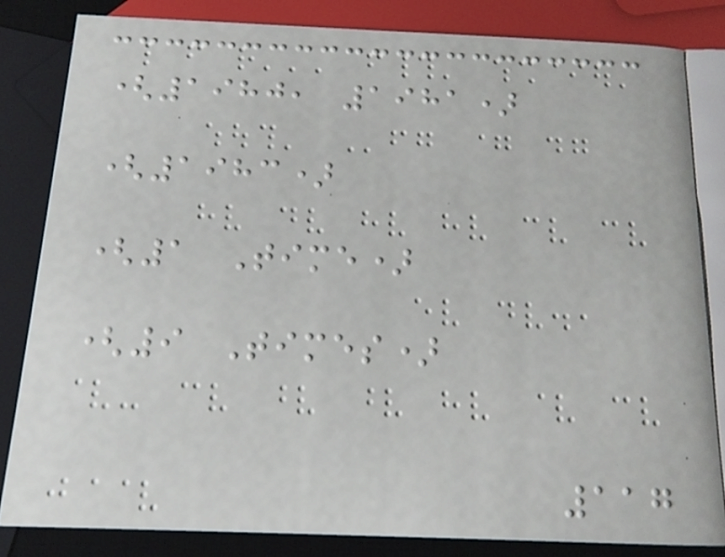(1980, 1981)
(1983)
(1 Time)
(9 Times)
117
